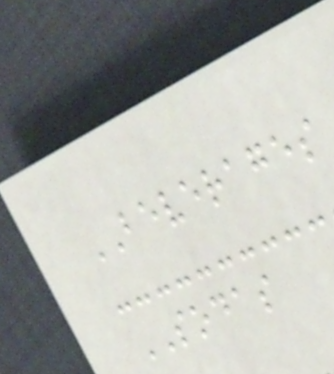BEVERAGES
SODAS
